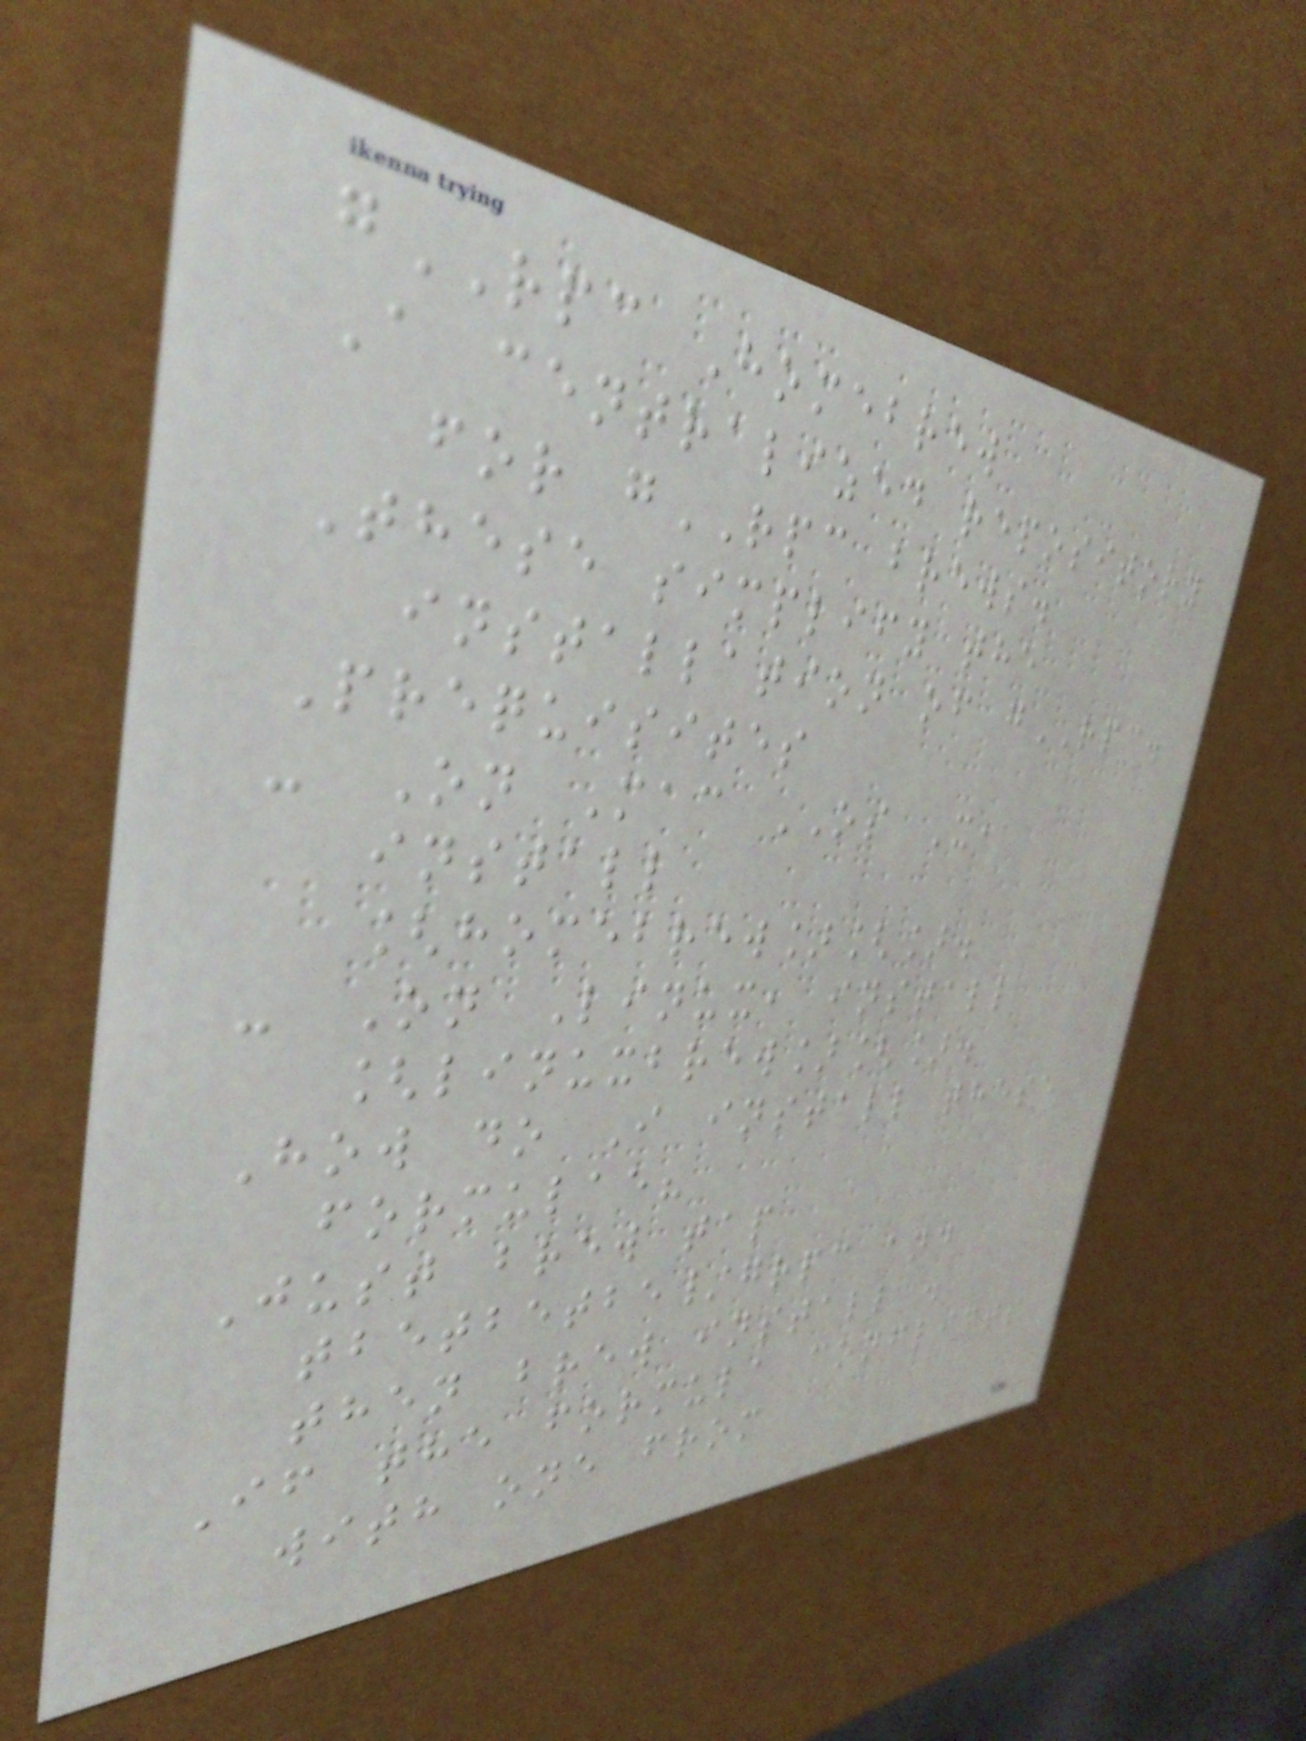gRPC Homebrew
A centralized repository
for gRPC brews.
These simplify the
installation of gRPC.
Prequisites
- On Mac OS X,
install
[homebrew][].
- On Linux, install
[linuxbrew][].
How do I install these
formulae?
Just brew tap
tbetbetbe/grpc and
then brew install .
If the formula conflicts
with one from
